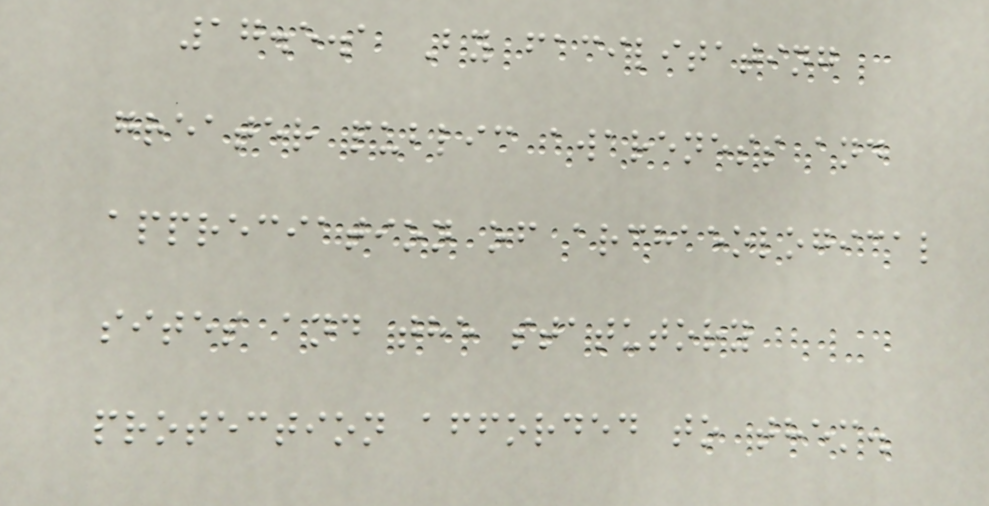17.5.1 By facilitating
greater public awareness and
appreciation of archaeological
sites and the statutory
protection afforded to them.
